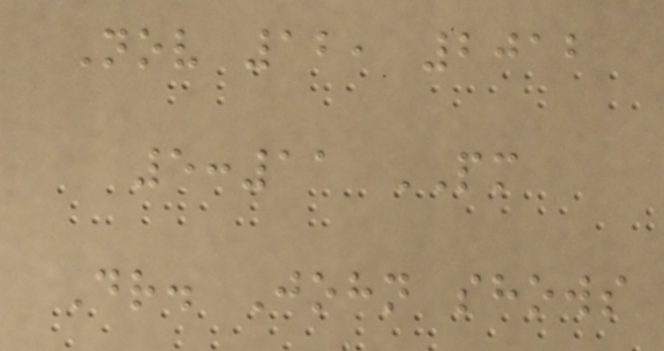Nov 12, 2012
5:11 PM
Dr. John shows
